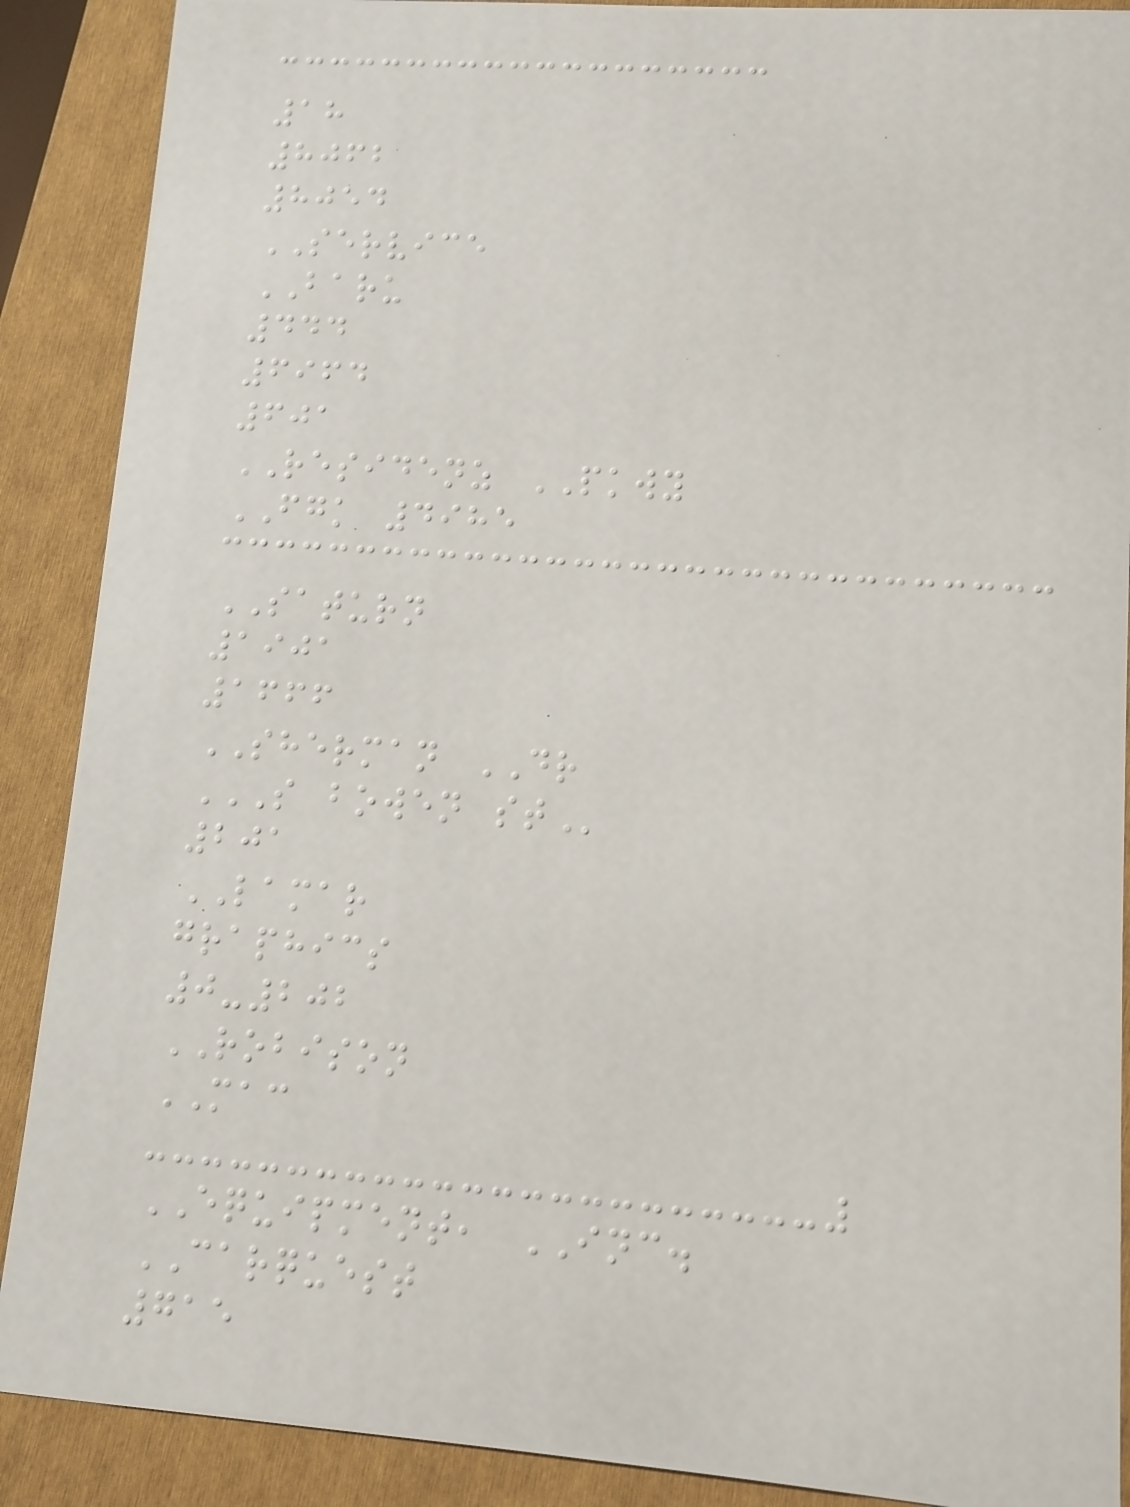18
8062
8054
SERVICE
BARU
444
6964
601
RESIDENZ PKWY
FGK 4985
SATURN
1901
1666
SHERMAN DR
S BOWEN ST
201
LAMAR
graphics
0-202
ROBISON
MAC
EQUIPMENT, INC.
CARQUEST
715
